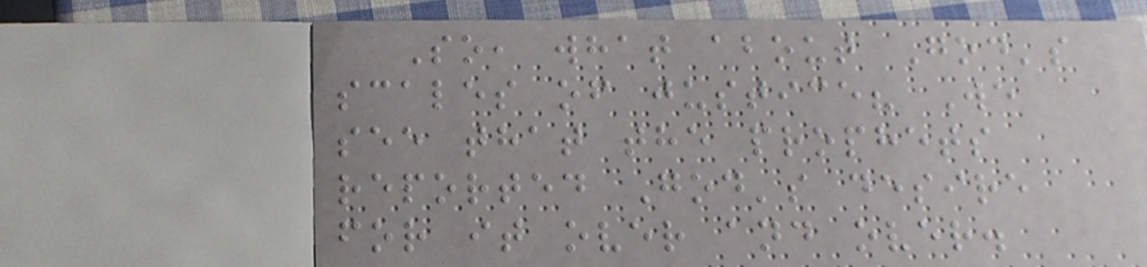So, what about God's
scales of justice? We
see that the prophets
reported God's desire
for it over and over.
